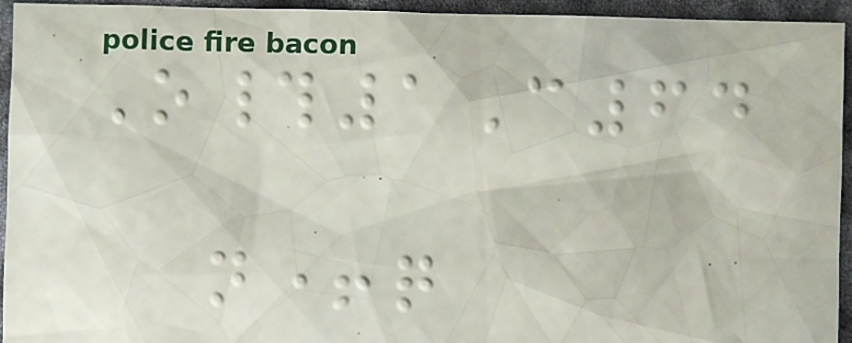O#1C64
n+q
